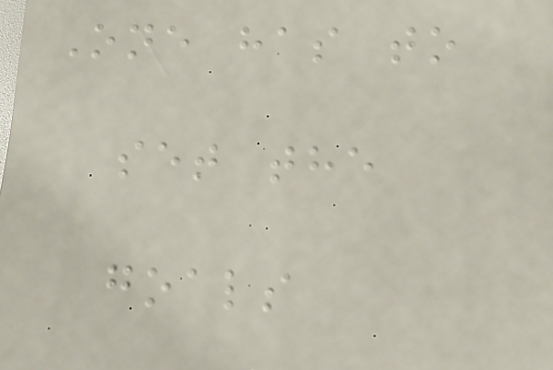One has to
set the
goals
